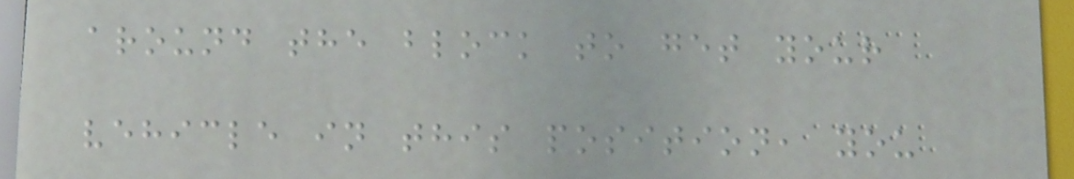around the block to get your
vehicle in this position, you
